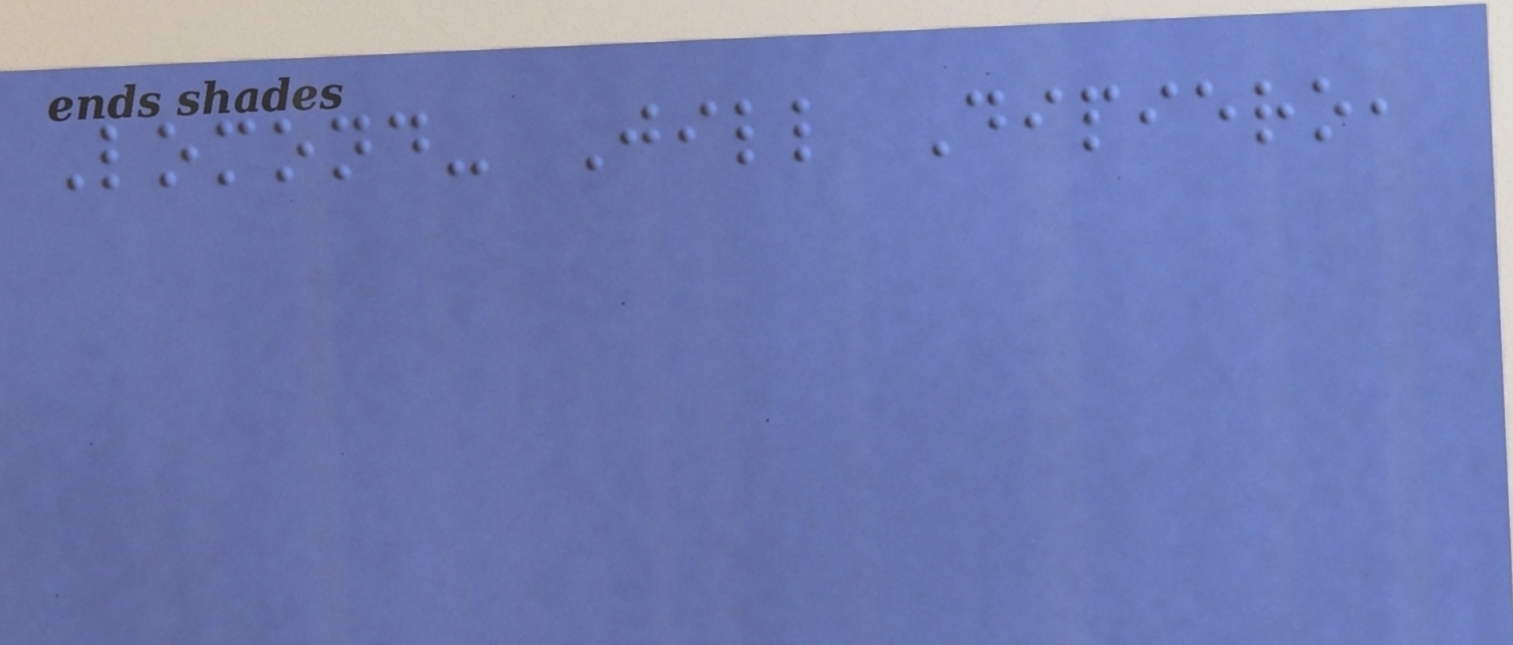Lomond- Jill Dipiero,
